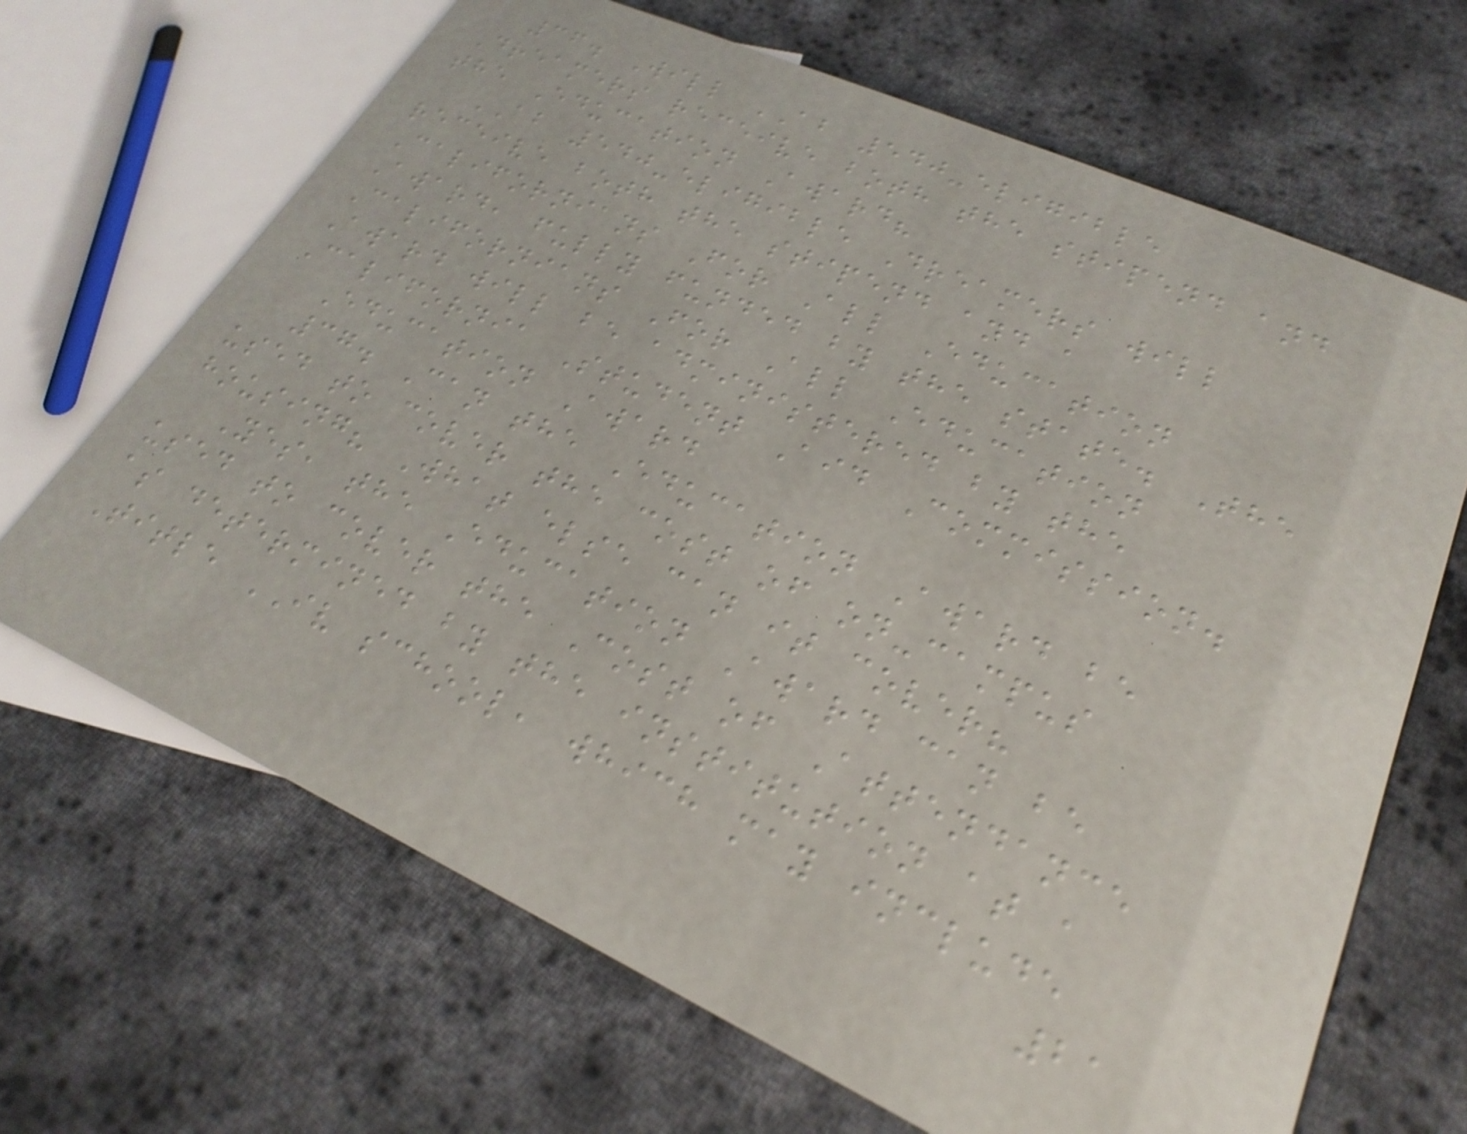36. Will AB 540-eligible
Dreamers receive both the stipend and
the Education Award?
AB 540-eligible Dreamers will
receive both the stipend and a
Californians For All Education
Award, fully funded by the state. The
Californians For All Education
Award will be administered by the
California Student Aid Commission.
Education Award
37. Can the Education Award be
used to cover the cost of on-campus
housing? What else can it cover?
Yes, the Education Award can be
used to cover the Cost of Attendance
as determined by the institution at a
Title IV school, which may include
21
